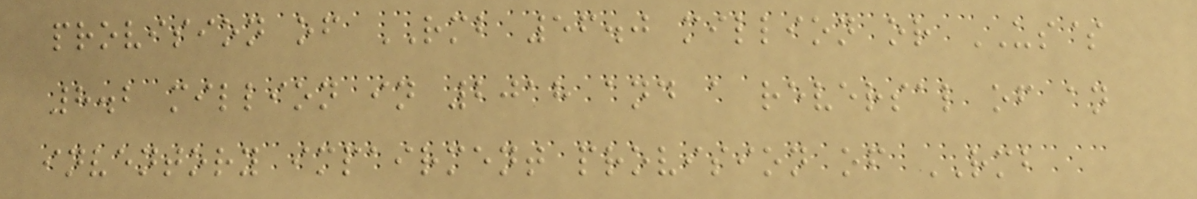provision of RMB 56.0 million or US$
8.2 million in 2018 and a reversal of an
inventory impairment provision of RMB
